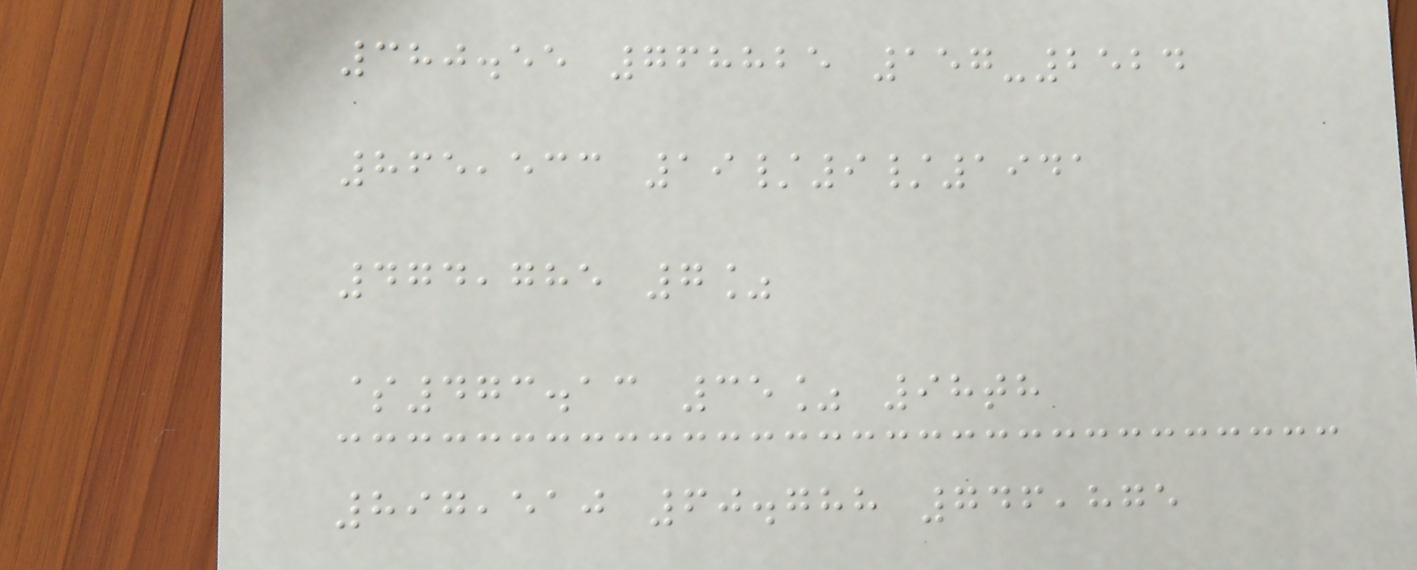380.55 768825 157-2524
865,533 19/9/1941
474,785 7%
$473.13 35% 98th
897,510 60.788 746,875
